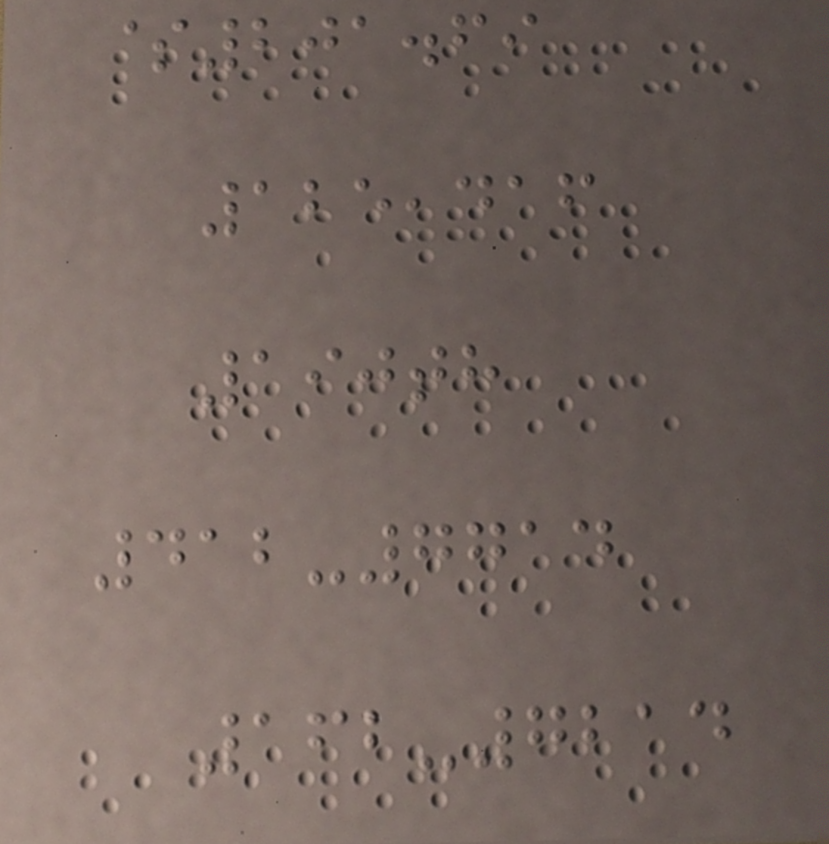$201.69
125,416
190th
412-7714
162-7214
